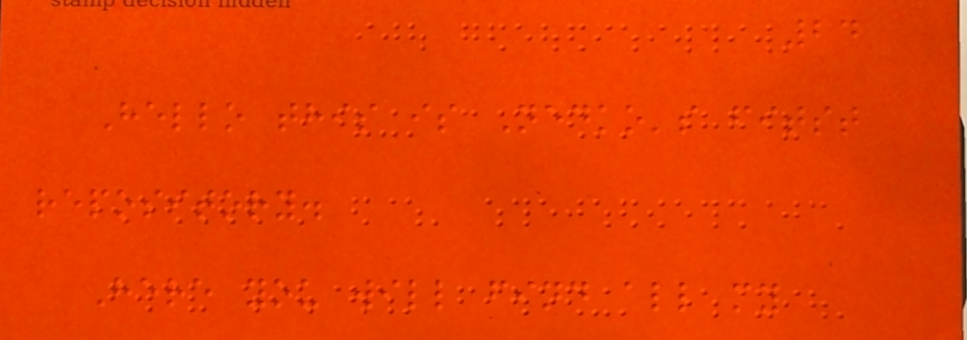24
Hello this is Nedko's fitst
repository.
Here you will find all my
